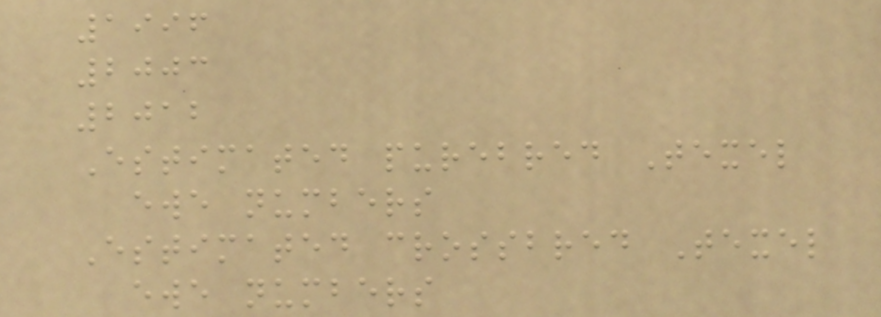1996
2003
2012
Estimated purebred Texel
ewe numbers
Estimated crossbred Texel
ewe numbers
